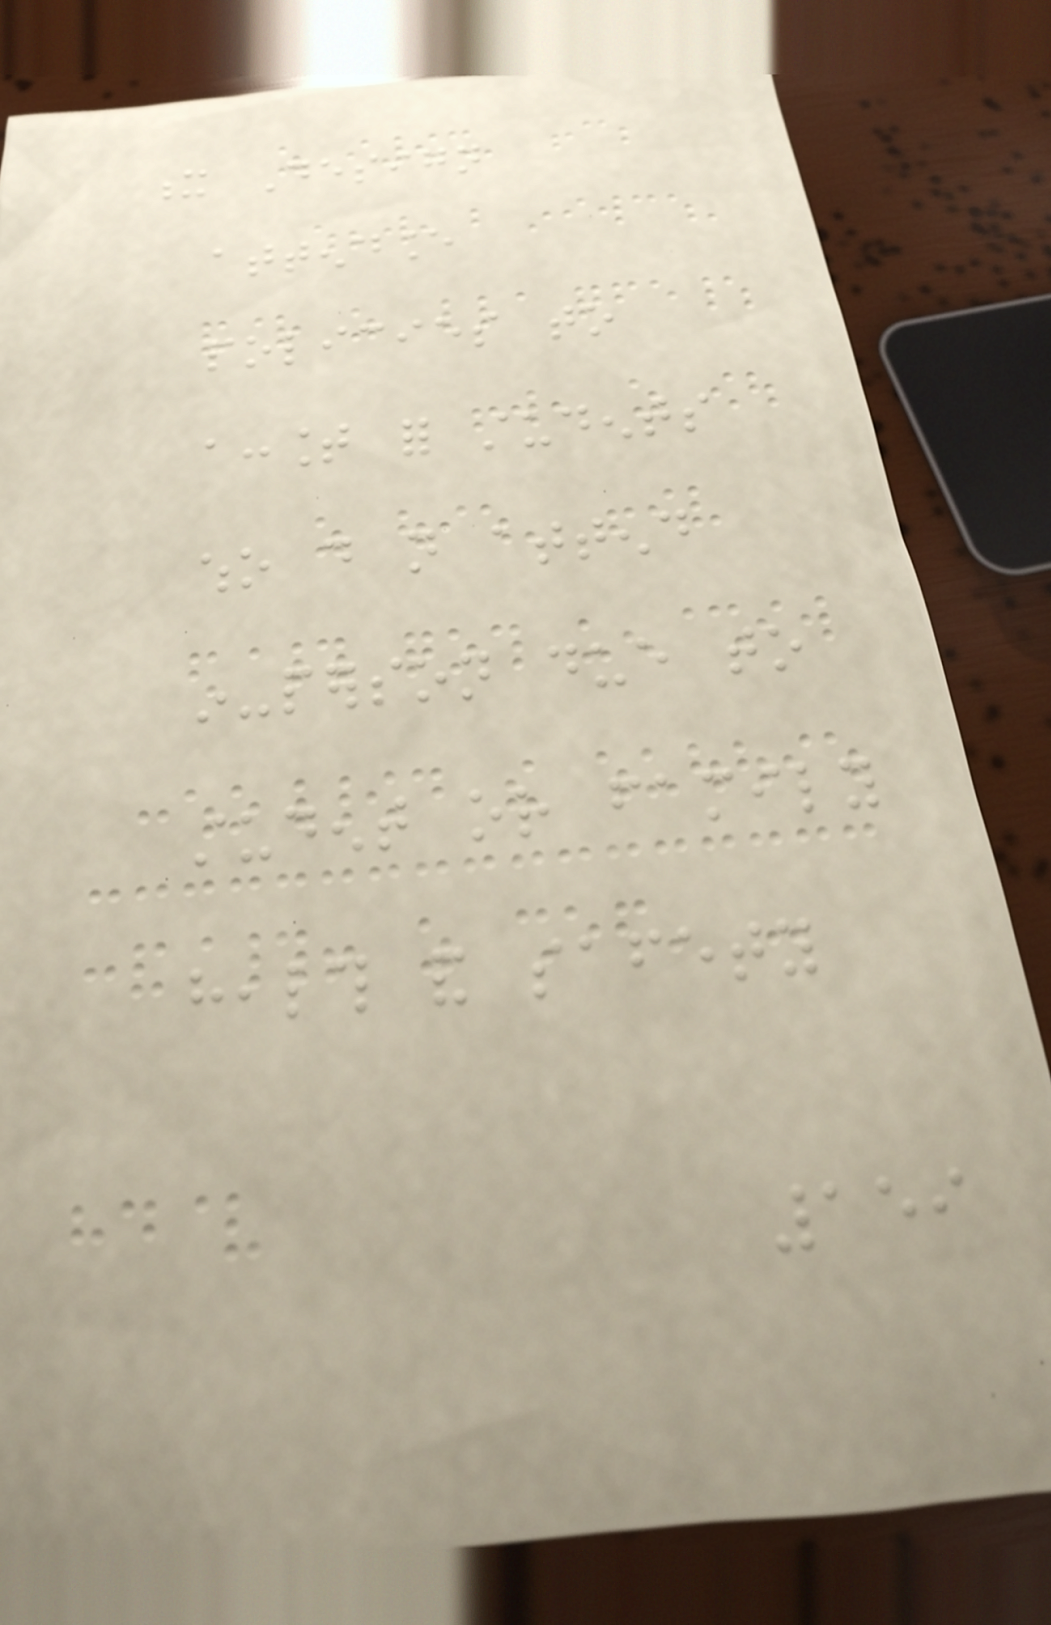x Design
attendance
policies to
account for students
who do not attend
in-person due to
student or family
health and safety
159
